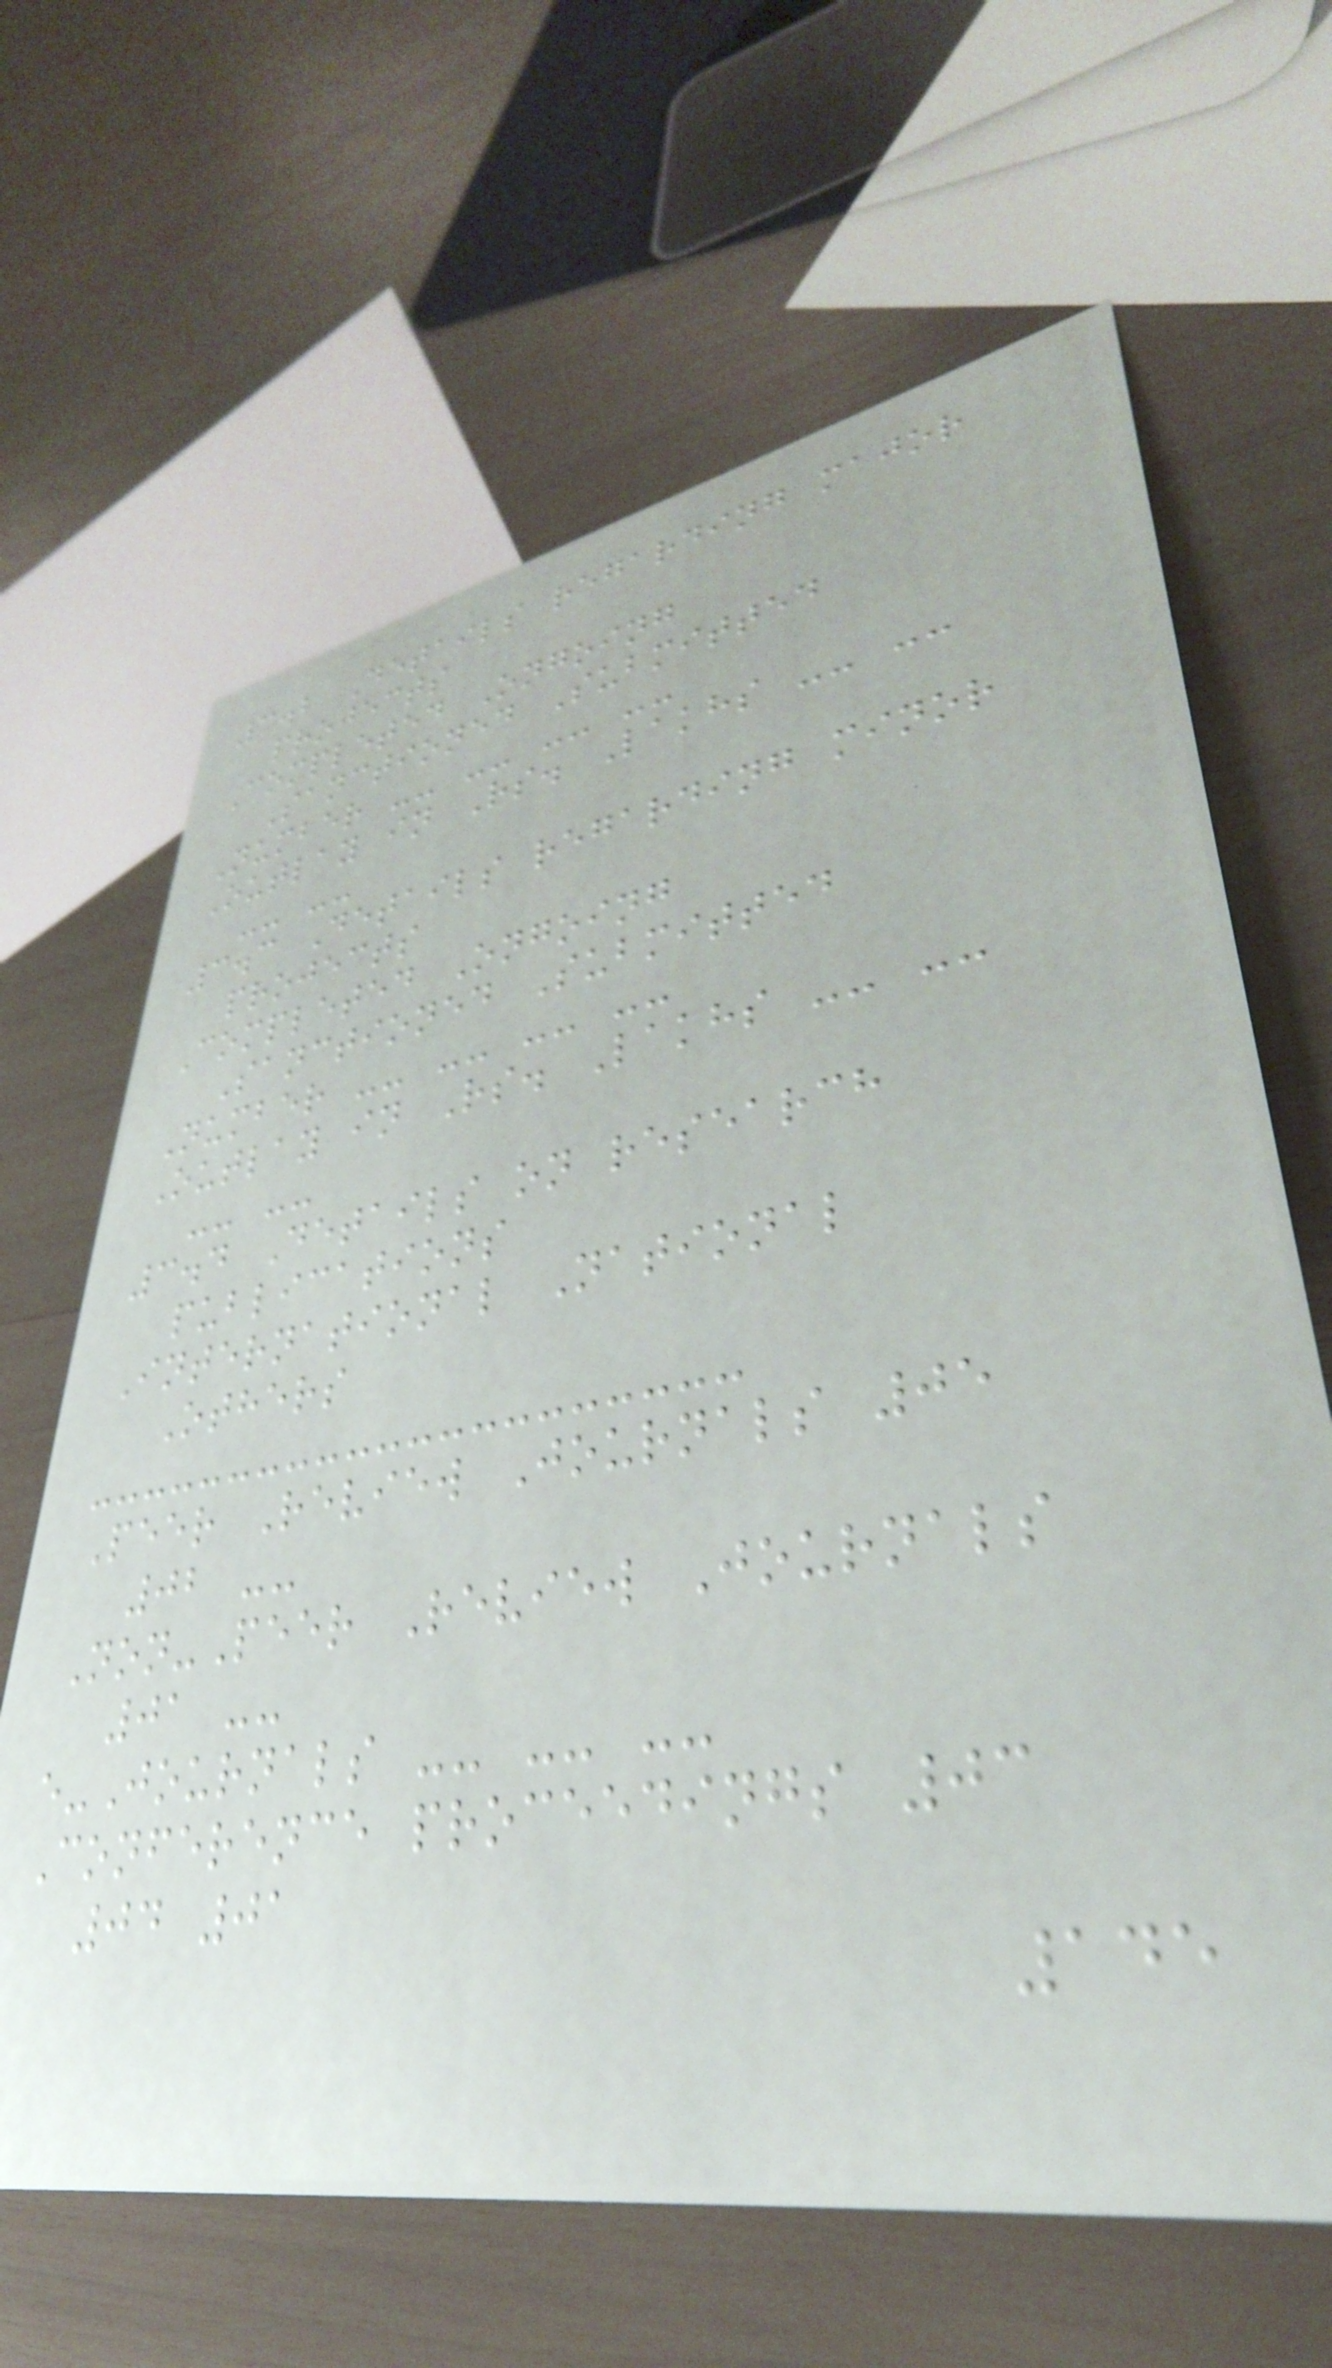3.2 Details regarding major
projects
Completed Ongoing
Sanctioned Submitted
Number -- -- -- --
Outlay in Rs. Lakhs -- --
-- --
3.3 Details regarding minor
projects
Completed Ongoing
Sanctioned Submitted
Number -- -- -- --
Outlay in Rs. Lakhs -- --
-- --
3.4 Details on research
publications
International National
Others
Peer Review Journals 05
02 --
Non-Peer Review Journals
01 --
e-Journals -- -- --
Conference proceedings 03
04 01
145
